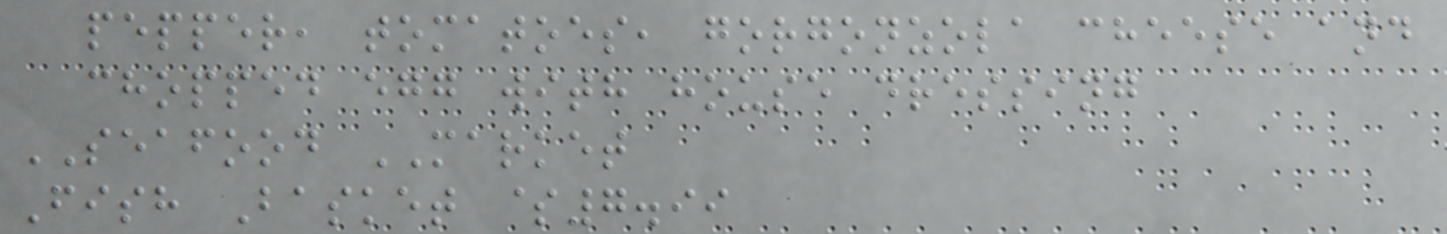pepper, tomatoes, gorgonzola cheese and
chopped egg with house dressing
SEAFOOD MARKET
Fish Basket $7.99
